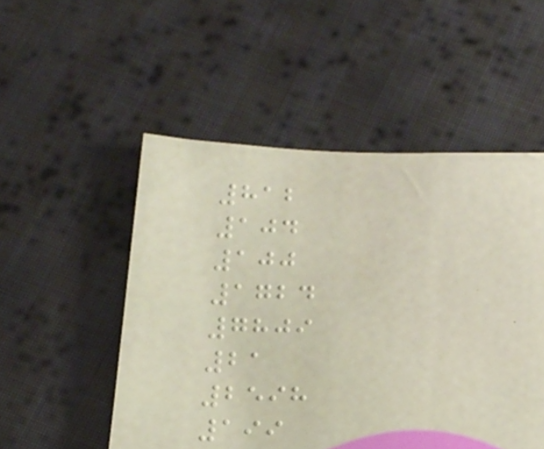812
104
100
1724
7809
21
2598
199
